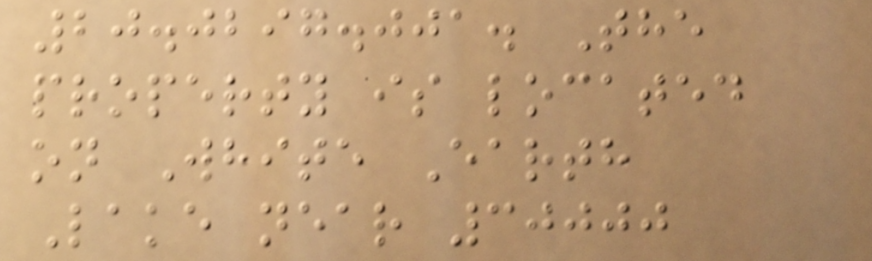20.0297.001. The
property is located
on White Earth
Lake near 30000
